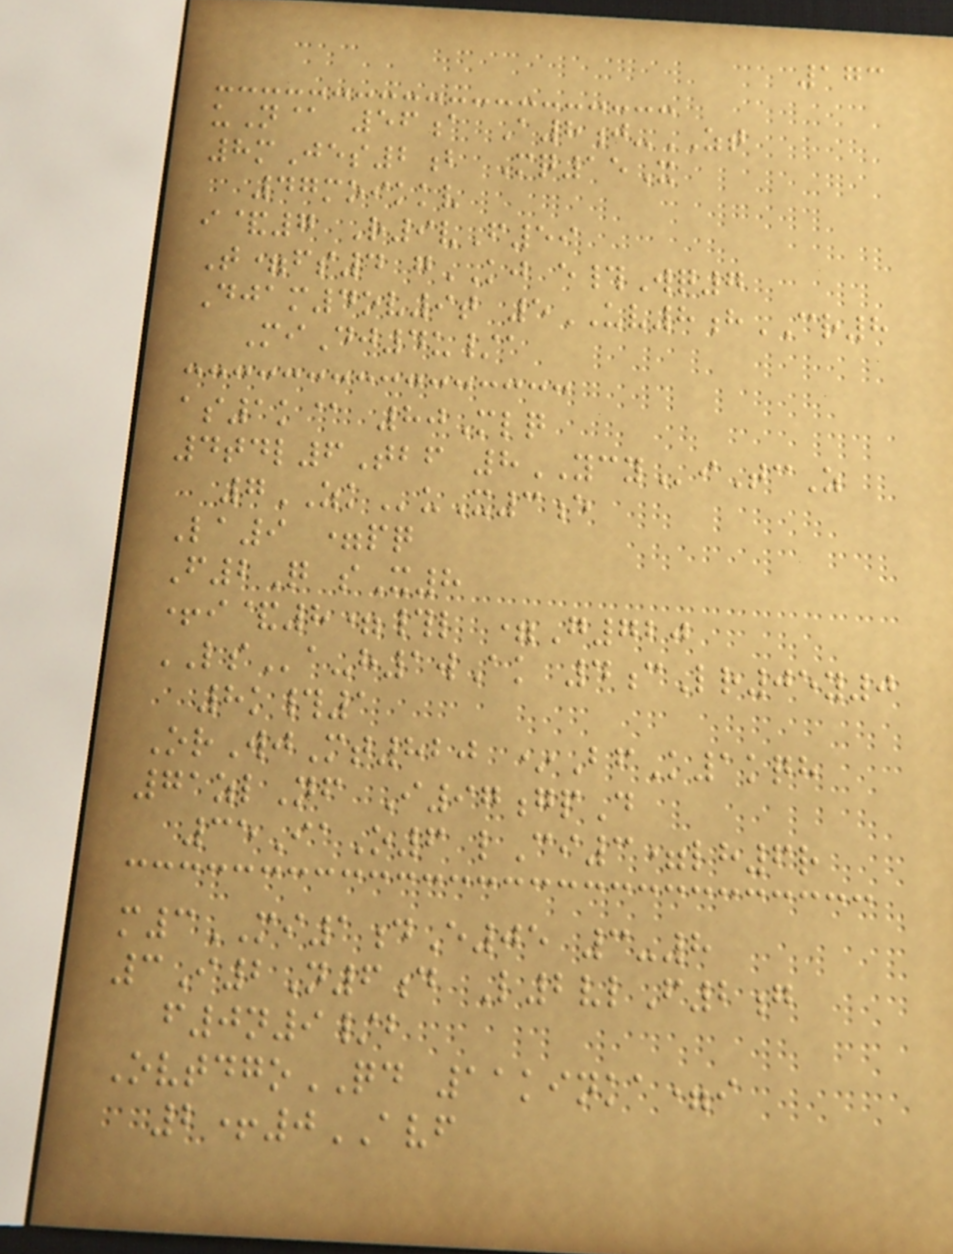173
uN@ 56a A8j-ZT
8mJes2b Mq15X
47moikkv
i&7 R9vF59
T=fs4 gKJ e#Wq7
Djam4ov9t 5UV8hCR8
MiDj4u/a
as1k@ 80Mlq
4tdl6Tbf 8YCYiTcZ
7ZKuX3e
La9 =pq
F2Q sX8
+i&8=#l =G720
LSa-h1wAk 4cLr05y0
8k#1
OrWjMt820 *BfK1kqh
71zlNf I97gpD
35IaO6 lCi3=lh6r
m3MI1dE05 3-8
3I2N6d L2vlF2g
f0n9/b
OvtdgoQD 11kinka=i
2+0AVF
